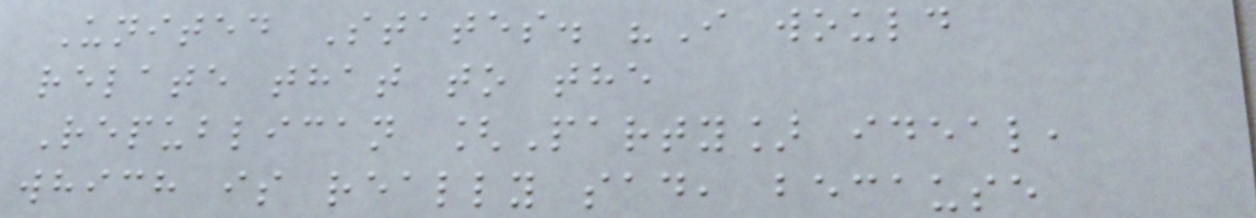United States. "I would
relate that to the
Republican [Party] ideal,
which is really sad, because
